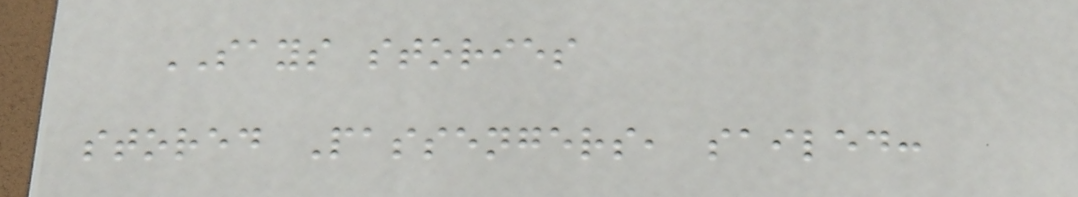SAYS stories
stored Passengers, sailed:
